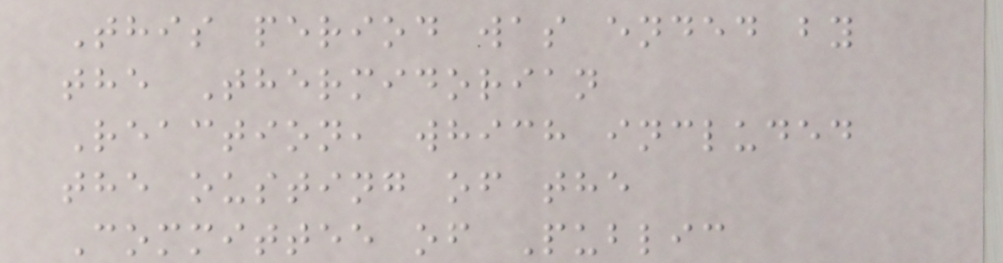This period was ended by
the Thermidorian
Reaction, which included
the ousting of the
Committee of Public
